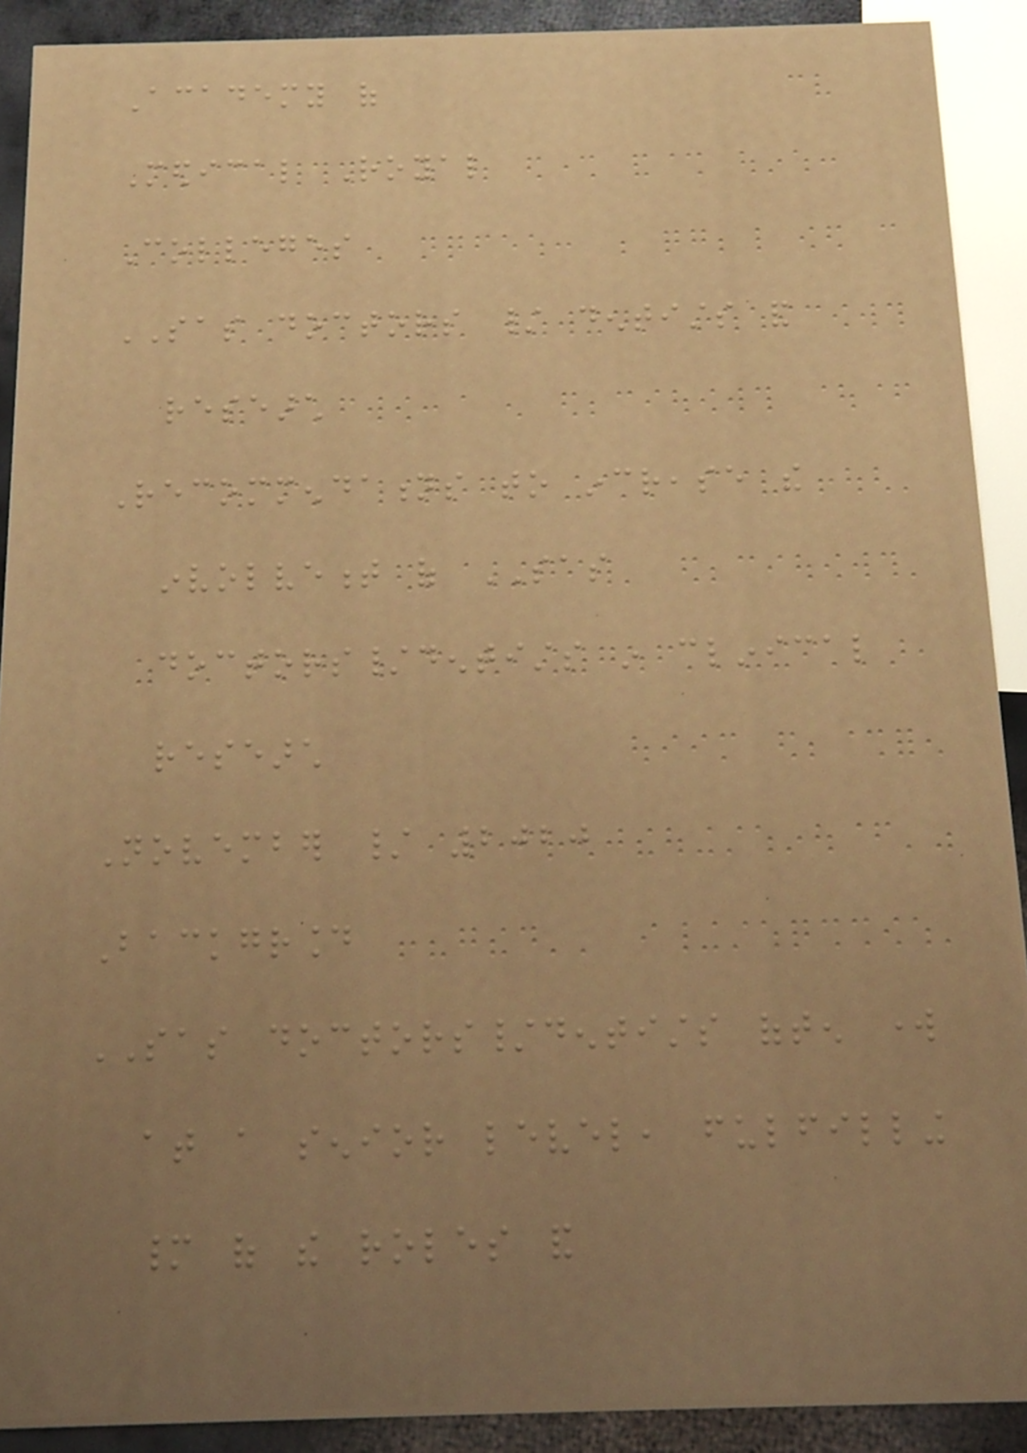Academy of
Medical Royal
Colleges
SAS doctors / dentists and
research
Recommendations to increase the
involvement of SAS
doctors/dentists in clinical
research
November / 2020
Background
SAS doctors/dentists often work
at a senior level, fulfilling
many of the roles and
